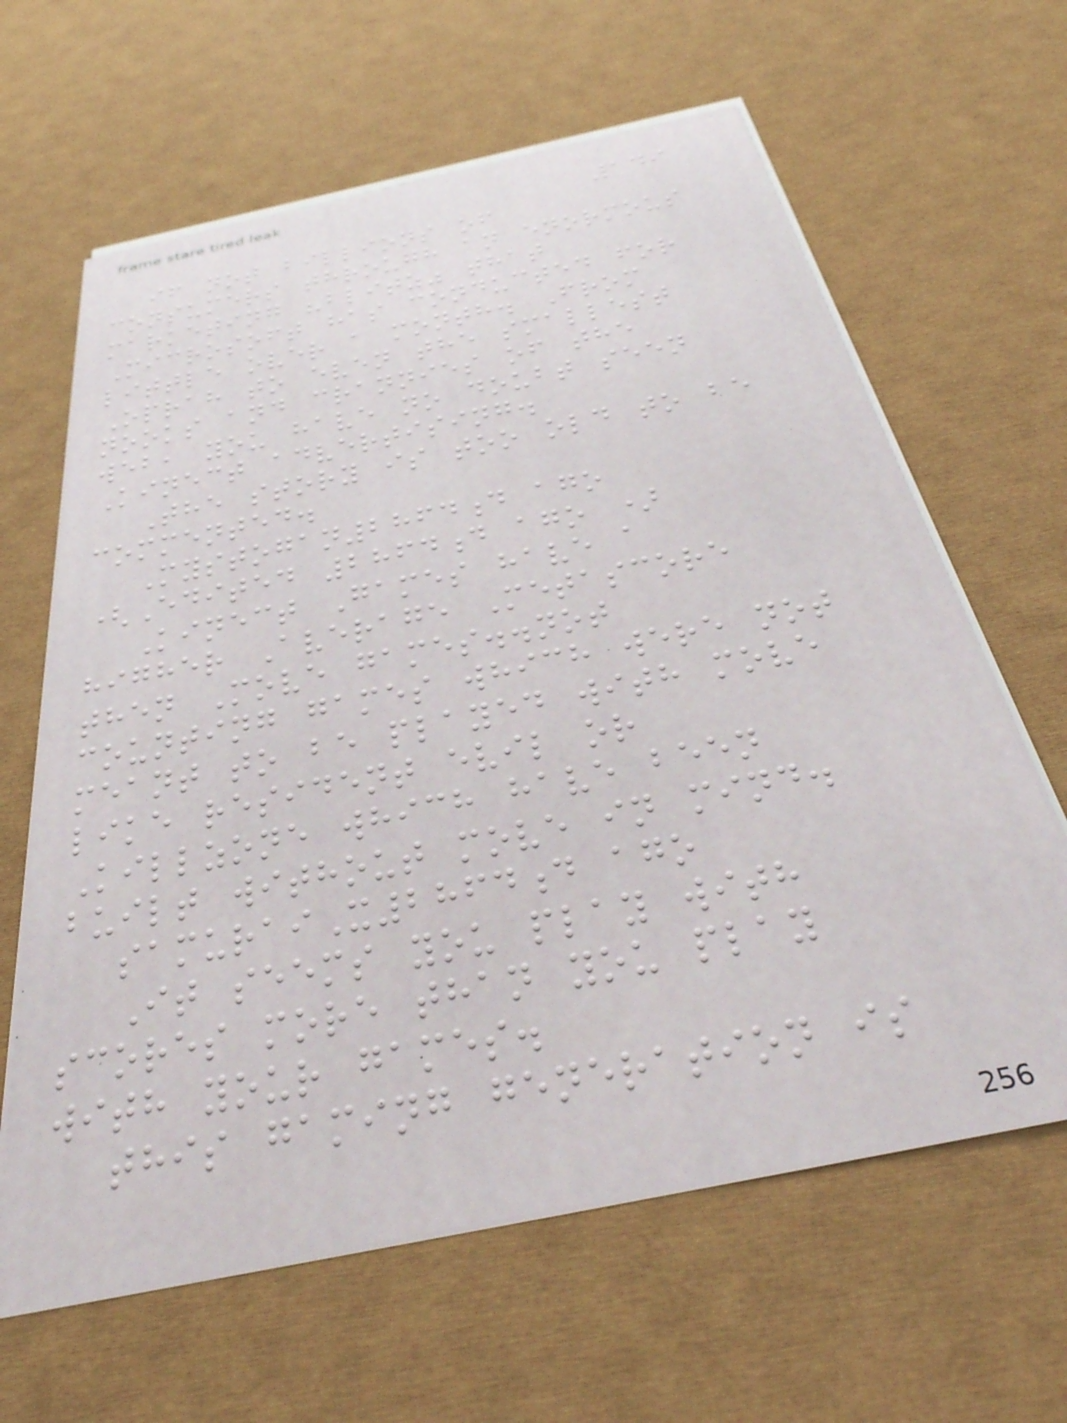149
if not billions of
consumers through an enormous
marketing "blitz" that
Microsoft has conducted for
little over a month. From
Oprah to even the smallest
nooks and crannies of the
web, you have no doubt seen
Kinect advertising.
The story is too old to be
commented.
Mystogan2864d ago
(Edited 2864d ago )
Kinect Games have a
higher Average Metascore
then Move games..not
counting games which were not
meant to be played with move
like resident evil or
Killzone which have been
built without move in mind.
samuraiX2864d ago
It seems you play with
scores more than you play
with your games.
this gaming generation is
